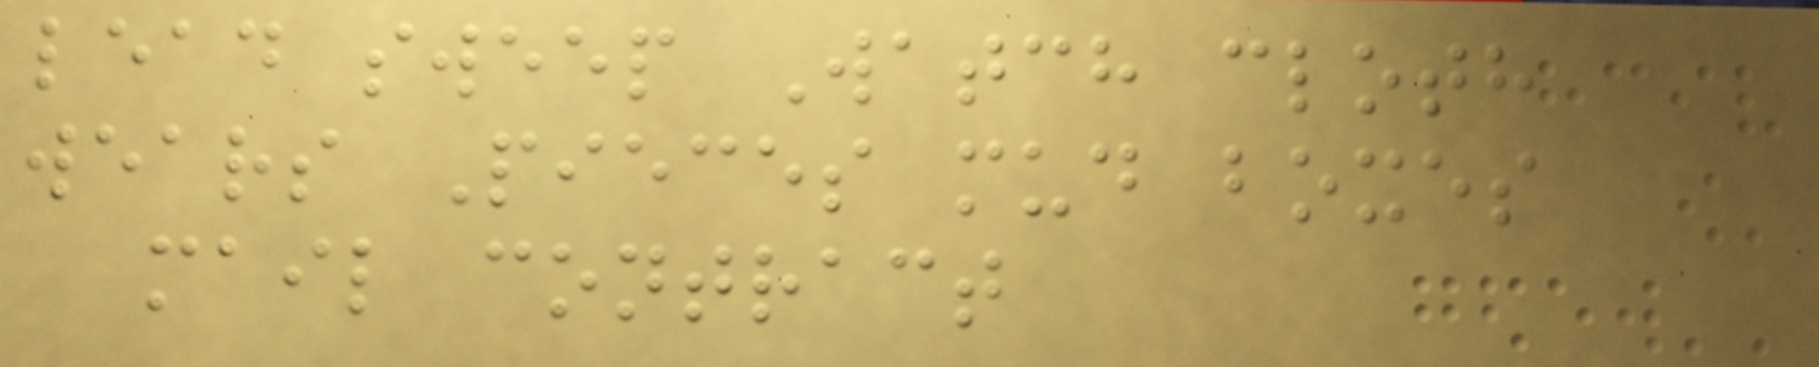lead sweep Watch cloth
wears Pieces mud boxes
mail contract
